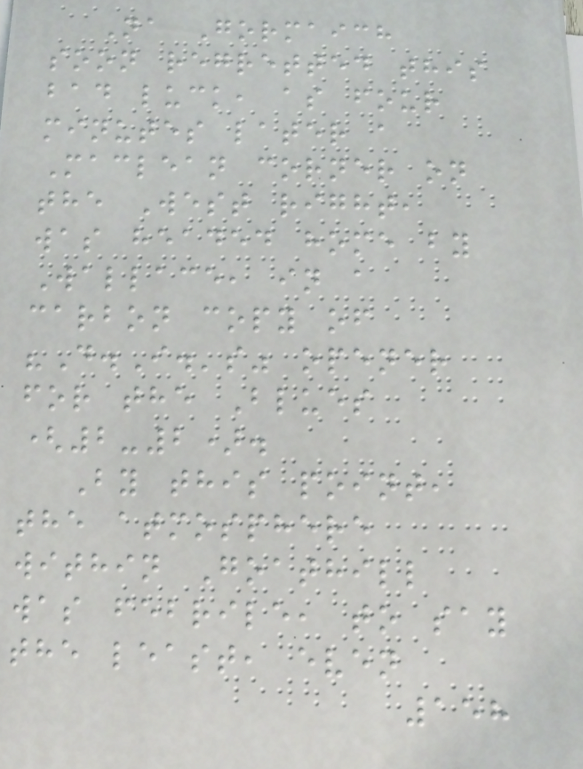Na Gormaich
soon regretted this
bad luck, as four
minutes later a
Maclean corner on
the West right,
was headed home by
Wallace, in a
carbon copy of
"D.I.'s" opener
for the Blues
(2-2).
By this point,
the atmosphere
within Goathill
was febrile, to say
the least, even
158
